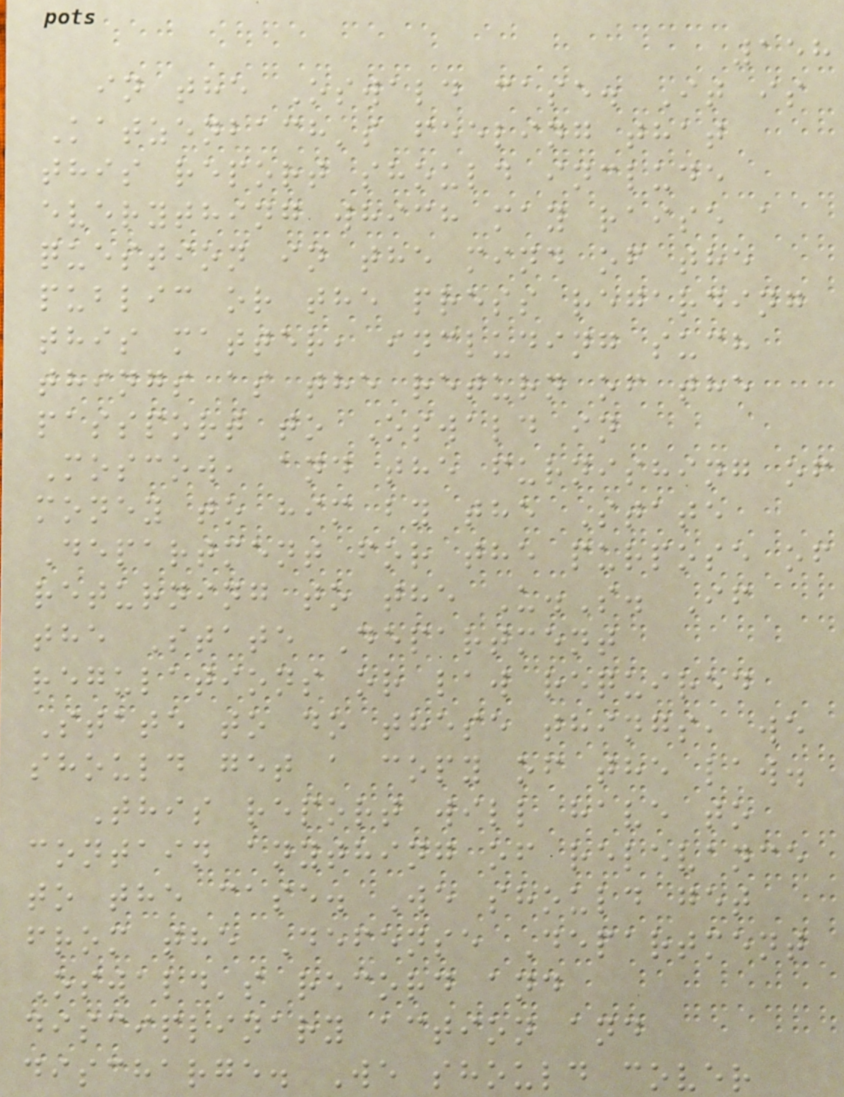158
in the Oswald case. It is
Katzenbach's feeling that
this report should include
everything which may raise a
question in the mind of the
public or the press regarding
this matter, including such
things as the return of the
passport to Oswald in
Moscow, and the furnishing of
money to him by the State
Department for the purpose of
returning to the U.S. If
the State Department
regulations or law required
State to do these things, we
should get a copy of the law.
This report will have to
contain anything of relevance
to the case. We should get
from the Defense Department
Oswald's record and
disciplinary action and
discharge. We should cover
